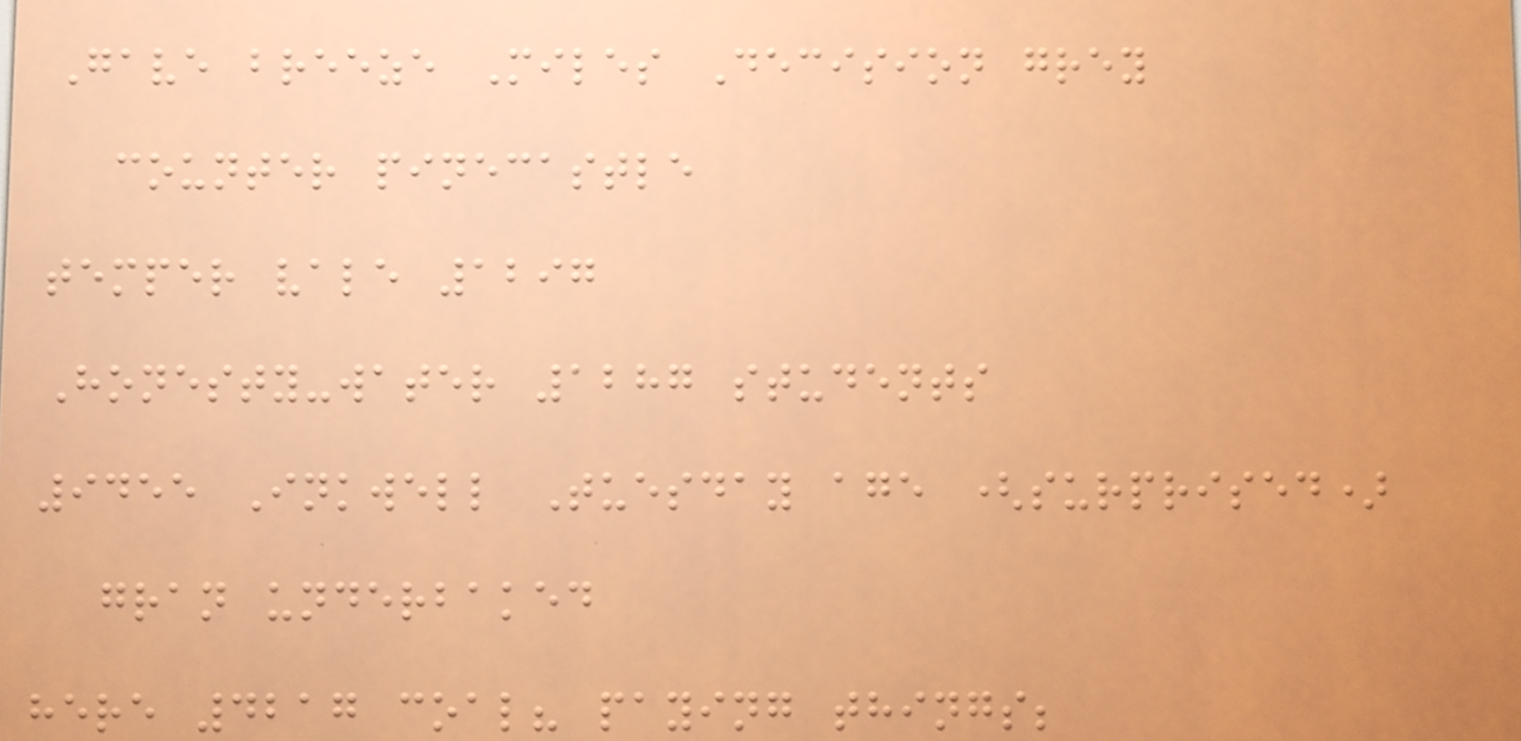Gave breeze Miles Decision grey
counter pinecastle
temper vale 1297
Honesty-water 1287 students
9455 Inkwell Tuesday age (surprised)
gran underbaked
here 4217 coal? paying things;
